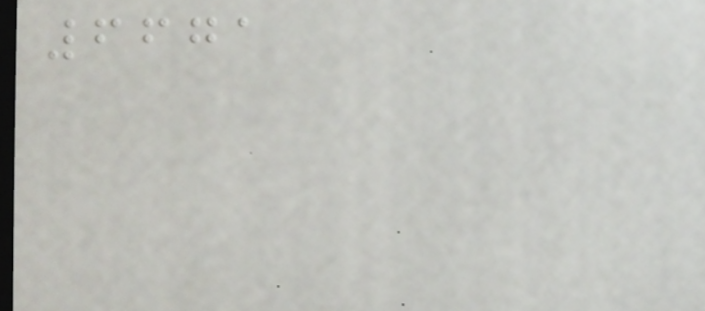6671
